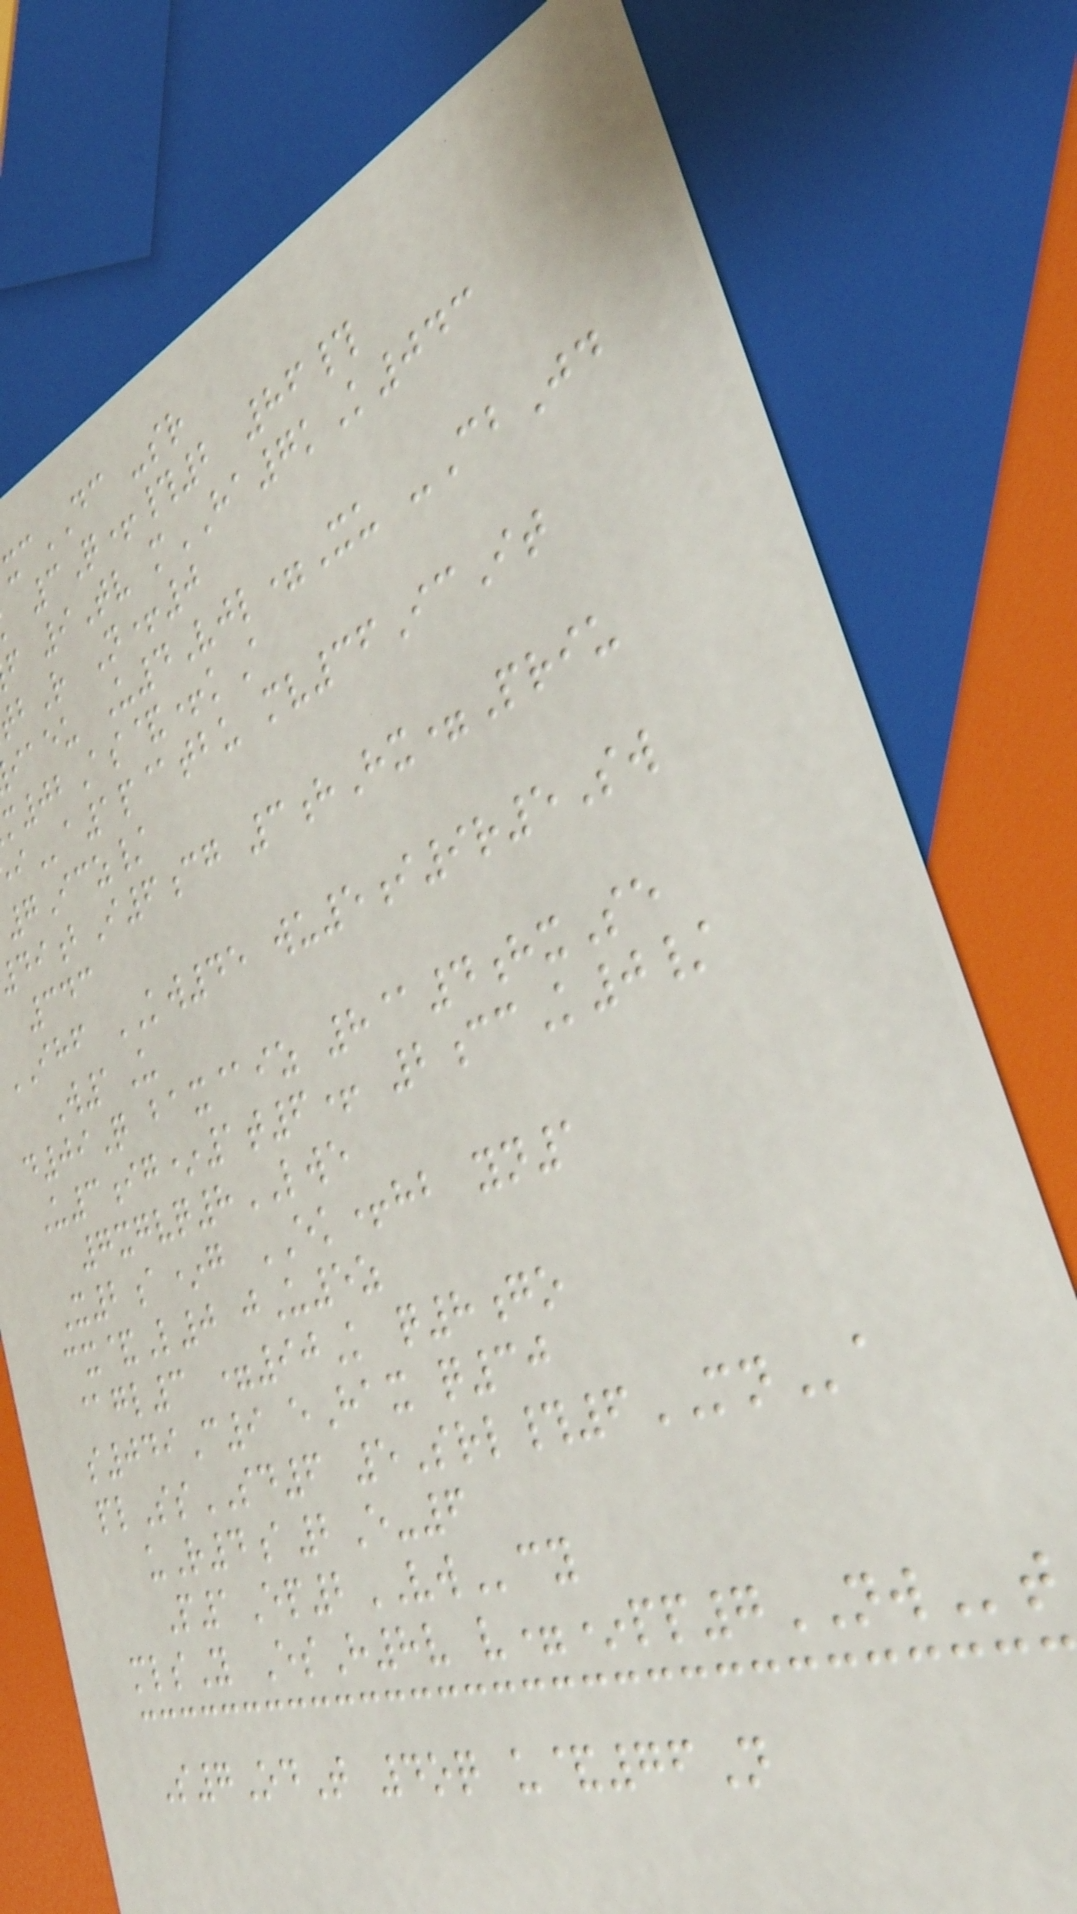xcDC -sr
3Q+#2 86#
f 9Tv mHA7kK043
bR N+0
iaeu U4Vjl=Xu -CbJd
02As&+kA
a1p@tbu mv36IcIt
7Icz/
bI6cg 3hHx=Priu
343
IHF KW45 wu5i9r5Sw
W1U
d09Q bax@iz 8@4hxSe
U3ig*1t6+ 2ccK0/
7xgvq8LWE
X2a*g EK+hb yn1
cx&L0 jU5z
@gl3 =90K q8go
s049C9 eHax q30
plSsSD6 5Srl#6MNa
uR4a2E-6
P1Ep2VWcy
mlsY EsH8v v=*pp7NWt
S7OdT 4oq u&76N
